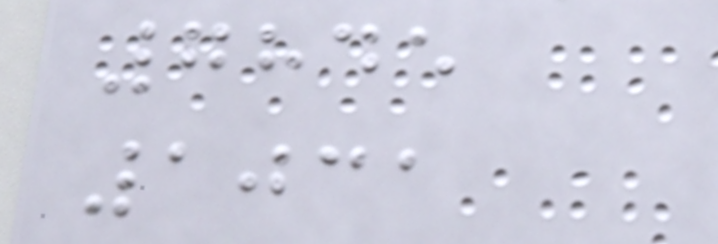7845
1031
